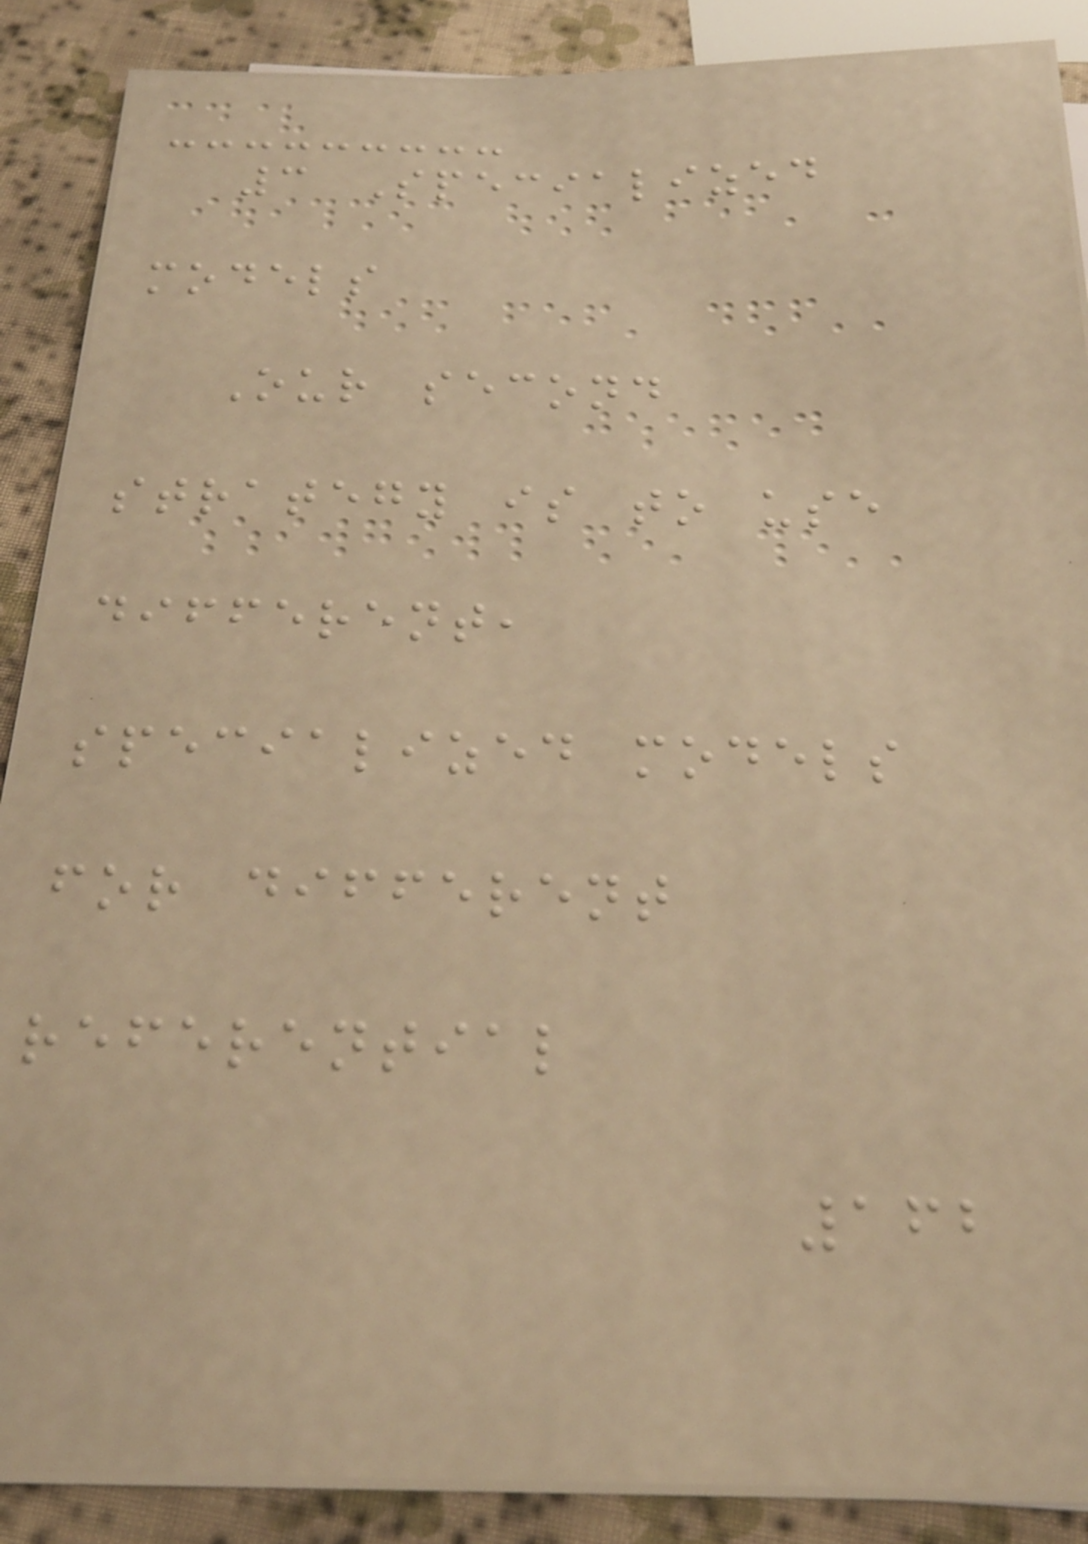3 Specialized
models
Our second
strategy is to use
different,
specialized models
for different
referential
162
